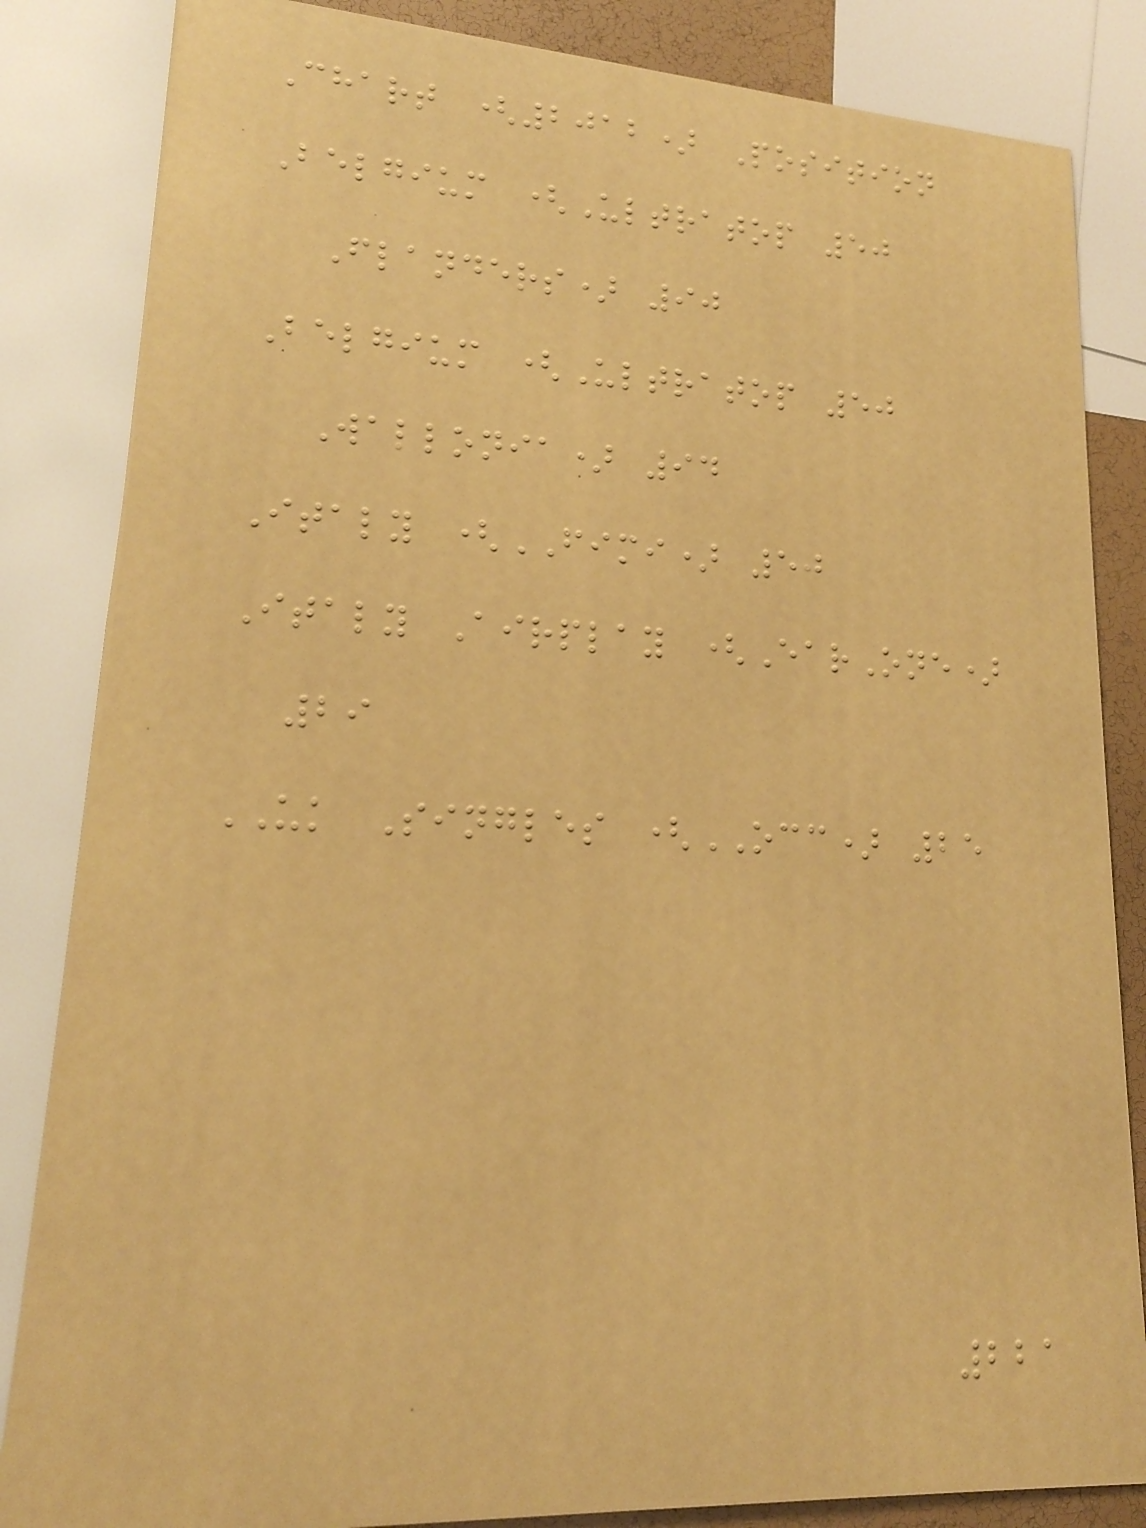Chart (2012) Position
Belgium (Ultratop 50
Flanders) 90
Belgium (Ultratop 50
Wallonia) 94
Italy (FIMI) 50
Italy Airplay (EarOne)
29
UK Singles (OCC) 25
221
